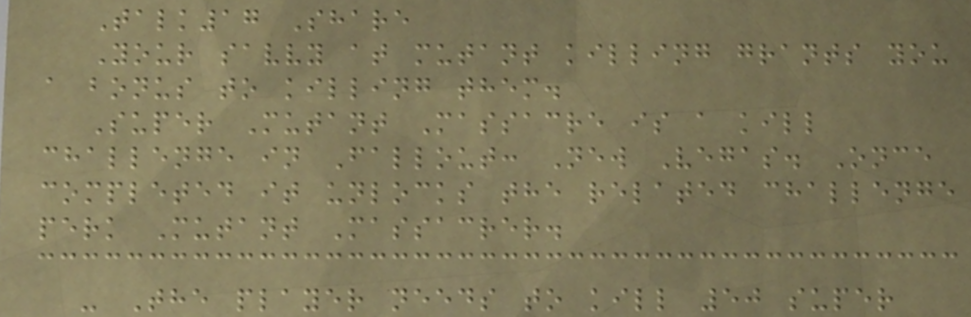Talk17 Share
Your savvy at mutant killing grants you
a bonus to killing them.
Super Mutant Massacre is a kill
challenge in Fallout: New Vegas. Once
completed it unlocks the related challenge
perk Mutant Massacrer.
- The player needs to kill 50 super
